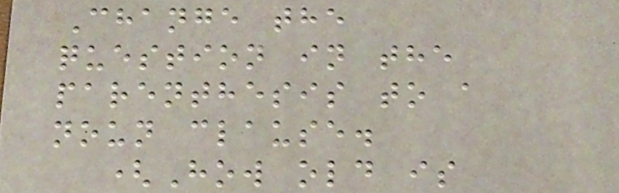Change the
question in the
parenthesis to a
noun clause.
(How old is
